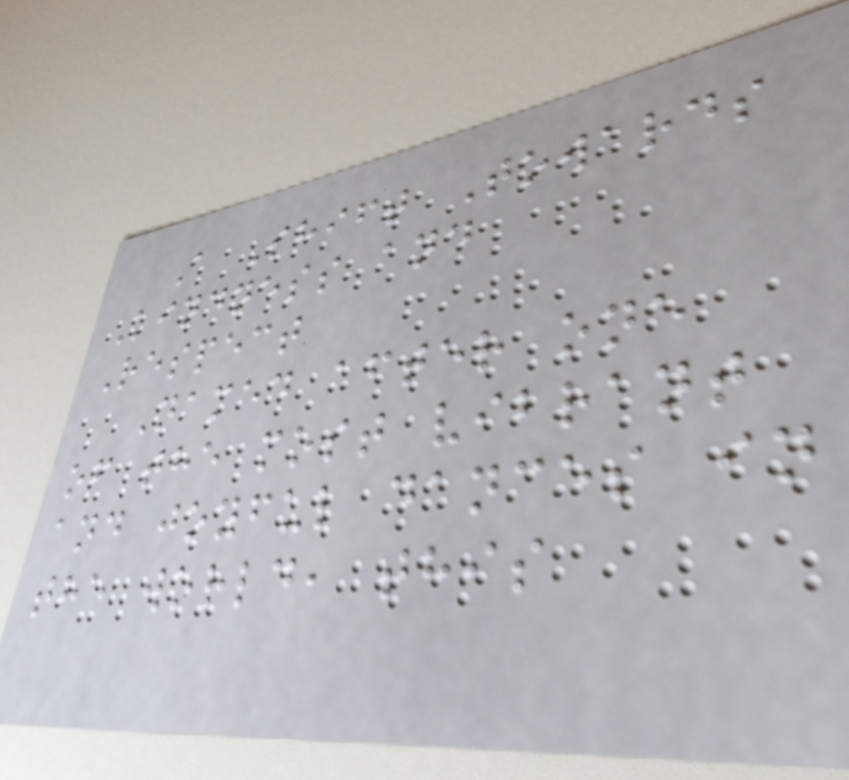A Shift Towards
Kindness and
Respect
Named after one
of the most vibrant
and joyful dances in
the world, this
